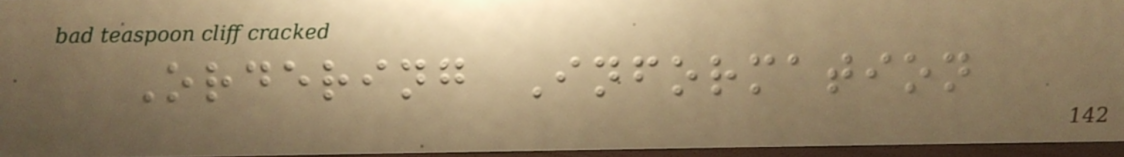Ordering Information
